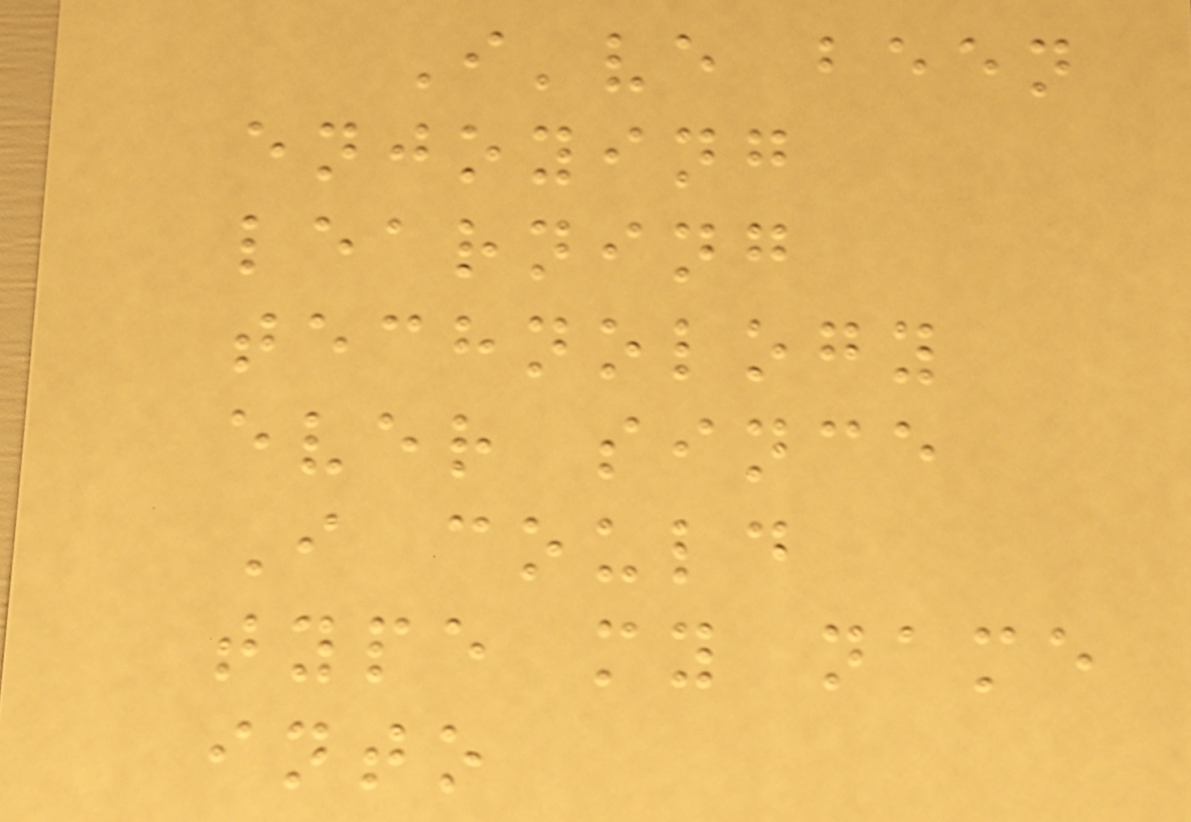I've been
enjoying
learning
technology
ever since
I could
type my name
into
